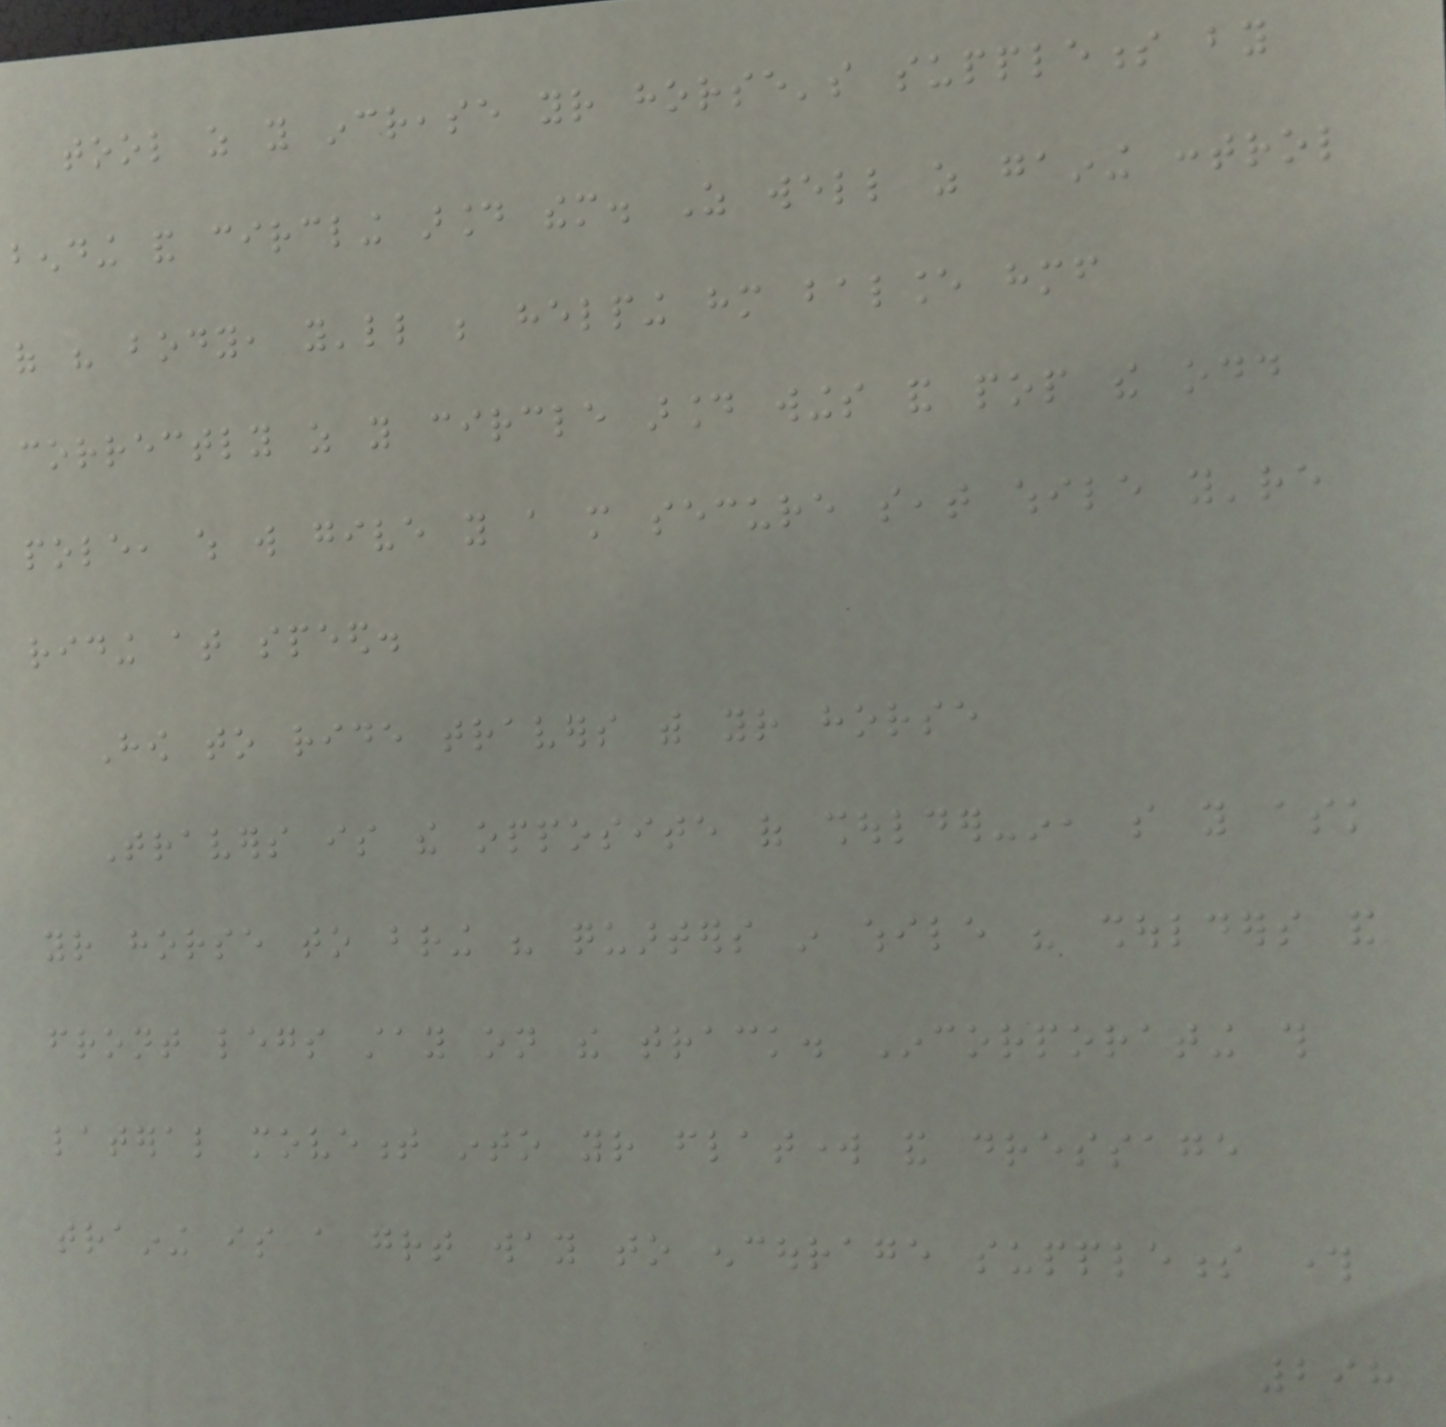tool as you increase your horse's suppleness by
bending and circling around them. As well as gaining control
of his body, you'll be helping him balance himself
correctly as you circle around wings and pop the odd
pole, which will give you a more secure seat while you're
riding at speed.
How to ride travers with your horse
Travers is the opposite of shoulder-in, so you ask
your horse to bring his quarters in while his shoulders and
front legs stay on the track. Incorporating this
lateral movement into your flatwork and dressage
training is a great way to encourage suppleness through
298
